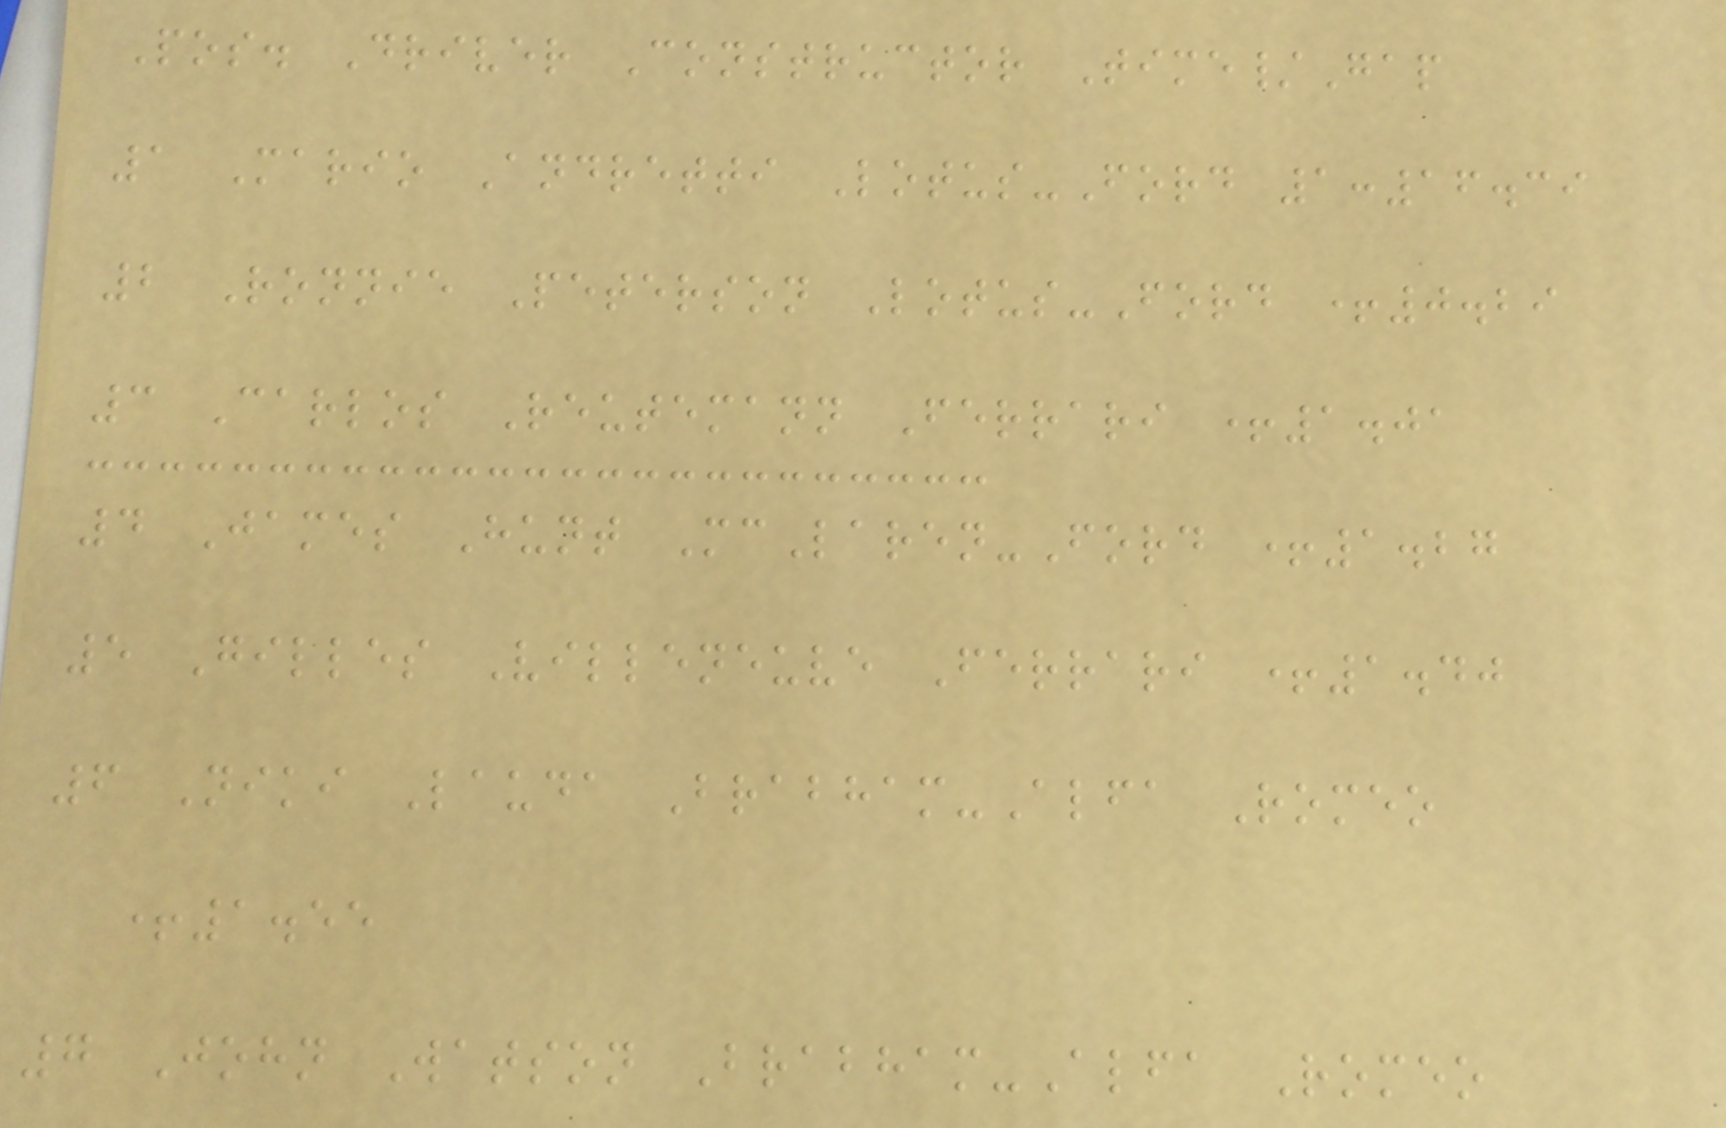Pos. Driver Constructor Time/Gap
1 Mario Andretti Lotus-Ford 1:16.39
2 Ronnie Peterson Lotus-Ford +0.29
3 Carlos Reutemann Ferrari +1.01
4 James Hunt McLaren-Ford +1.27
5 Gilles Villeneuve Ferrari +1.40
6 Niki Lauda Brabham-Alfa Romeo
+1.55
7 John Watson Brabham-Alfa Romeo
